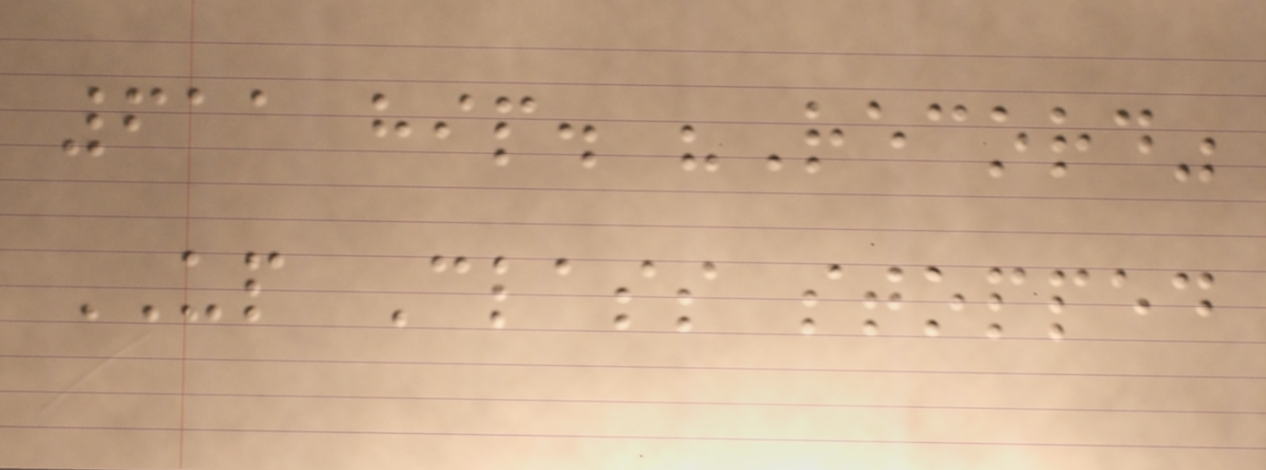611 hip. "Record"
UP Class stopped
